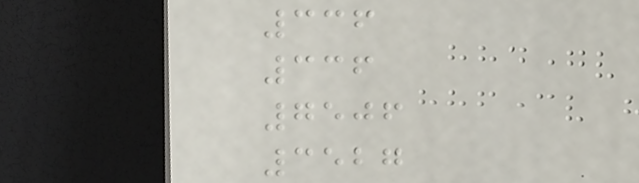336
336
7506
3527
